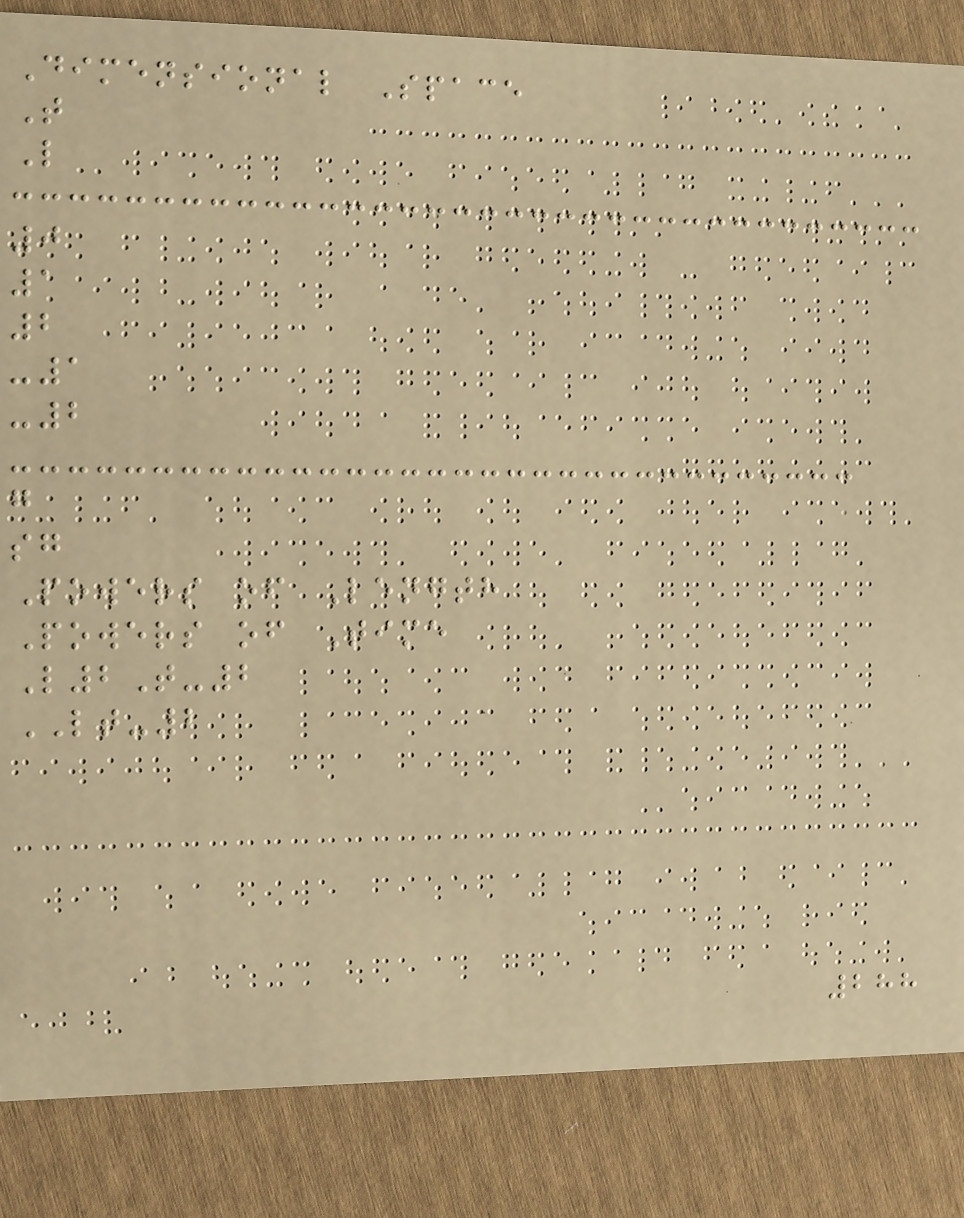Dimensional Space
T
L
0
1
2
-1
-2
g
sg
Powers of Length
Powers of Time
L2T-2
LT-2
288
